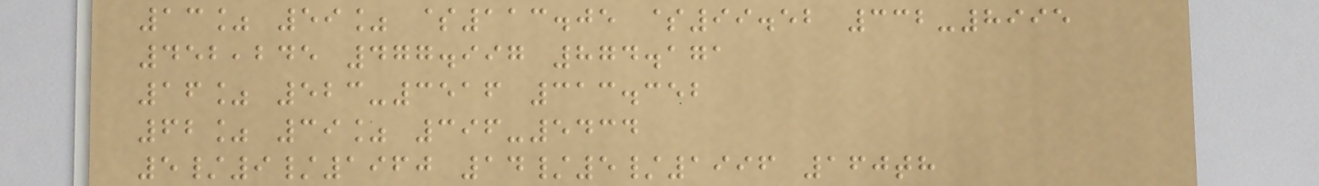13% 59% $113.05 $99.52 332-8995
452,245 477.997 874.171
16% 523-3516 313.352
62% 39% 396-5434
5/9/1960 14/5/1996 160th
